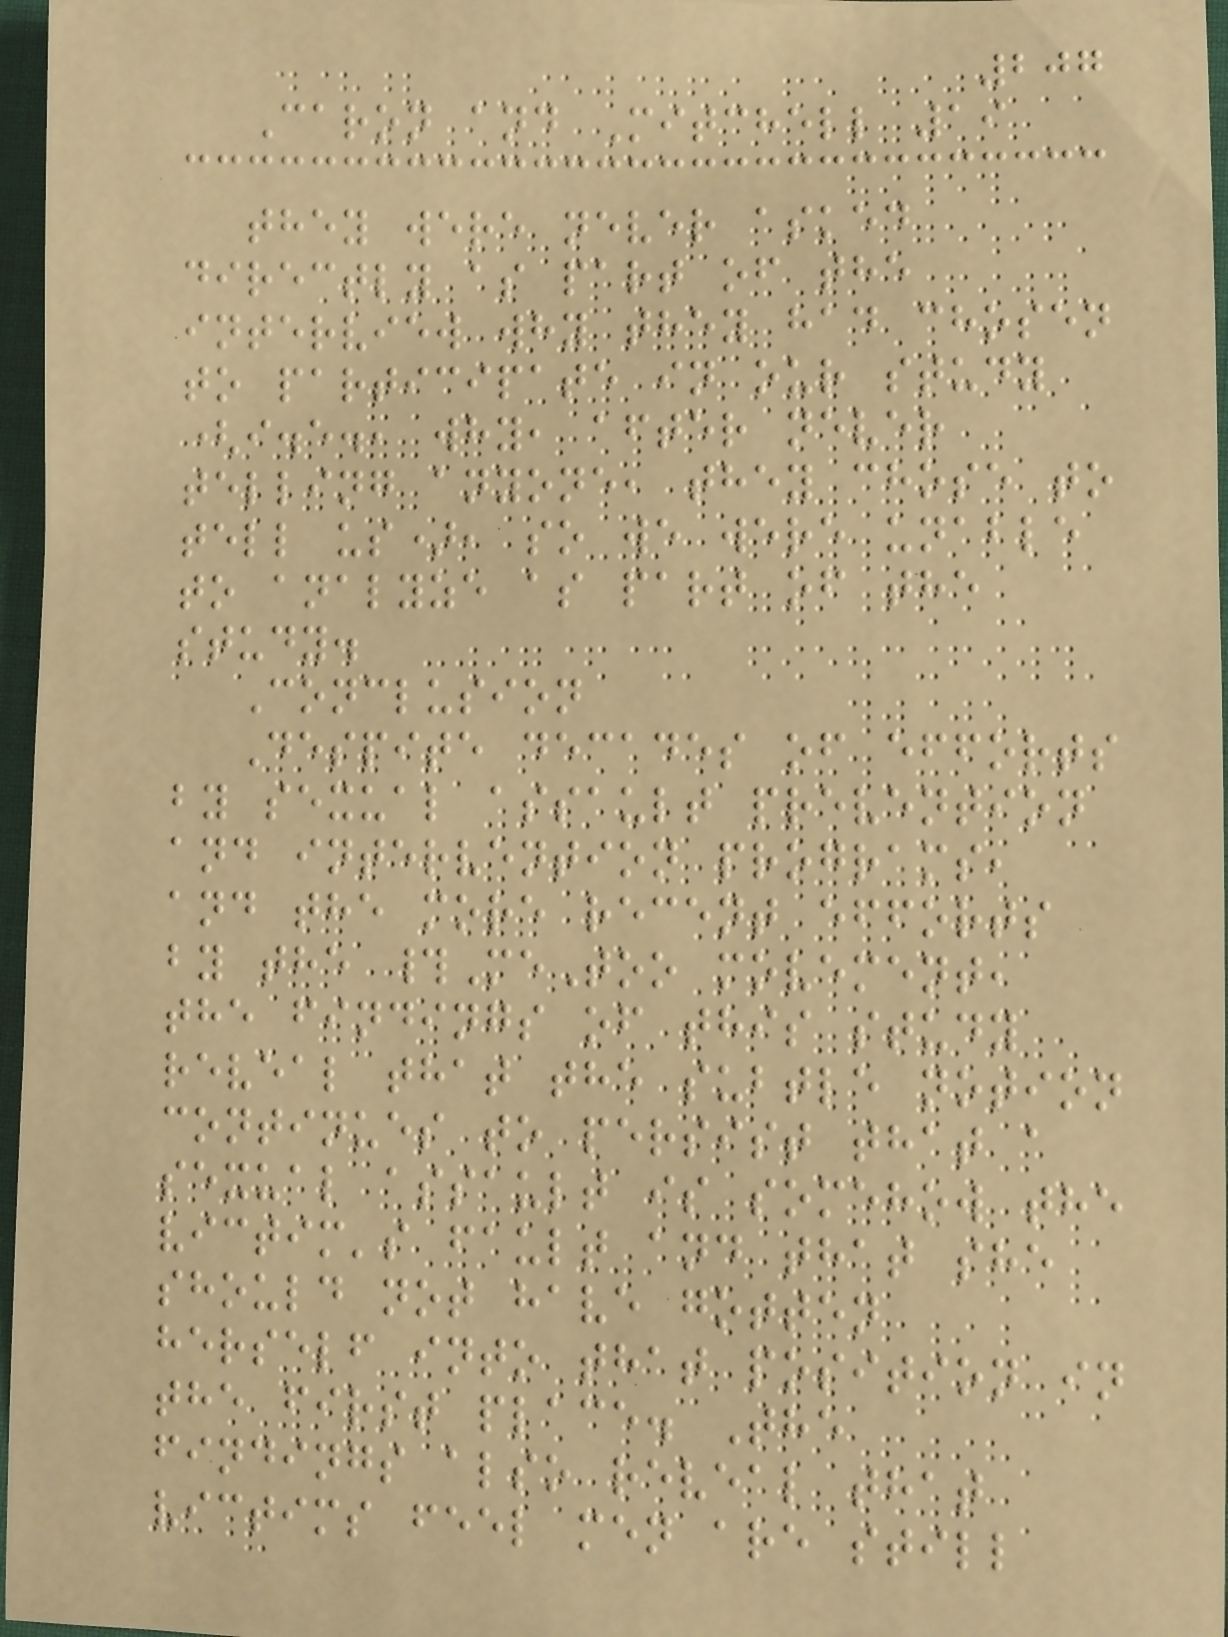207
Caron and Mitchell 19
they were never asked
directly as part of the
interview why they had chosen
to participate in our study
(i.e., why, after never
telling anyone, they chose to
tell us), so we were unable
to analyze as part of the
study.
Conclusion
Despite decades of efforts
by sexual assault prevention
and intervention programs,
and the more recent efforts
by the #MeToo movement,
the findings of this study
reveal that the subtle notion
continues to persist that a
sexual assault is somehow the
victim's fault and that she
should not have gotten
herself into that position in
the first place. The
findings also reveal that
victims feel men are still
